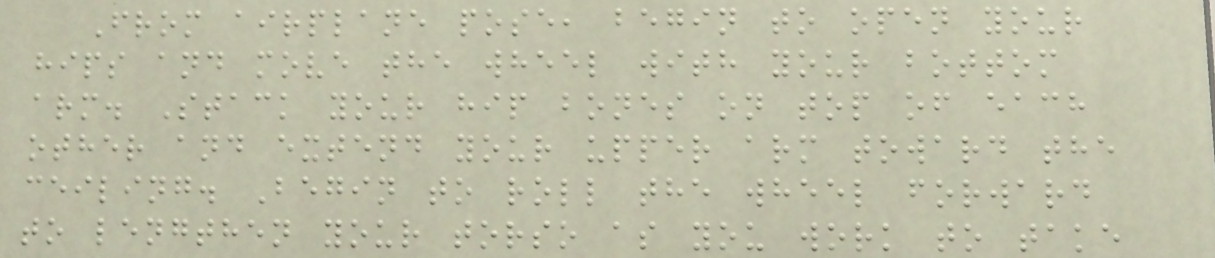From airplane pose, begin to open your
hips and move the wheel with your bottom
arm. Stack your hip bones on top of each
other and extend your upper arm toward the
ceiling. Begin to roll the wheel forward
to lengthen your torso as you work to take
